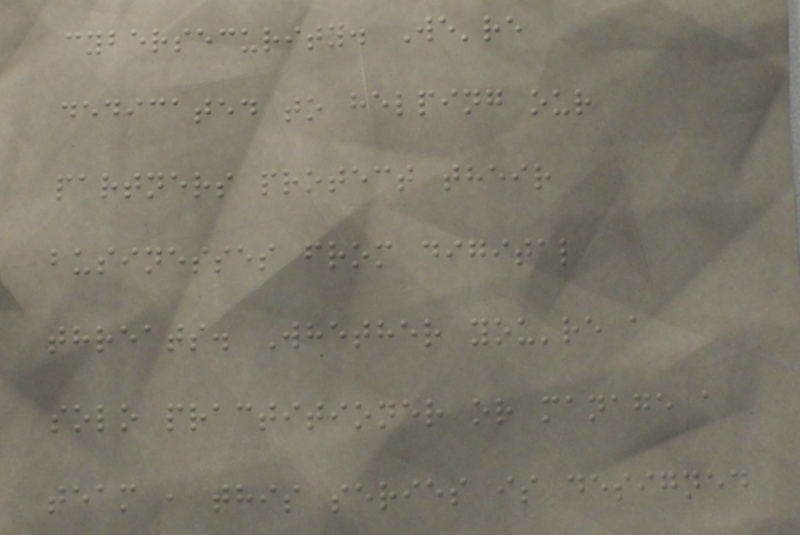cybersecurity. We're
dedicated to helping our
partners protect their
businesses from digital
threats. Whether you're a
solo practitioner or manage a
team , this series is designed
